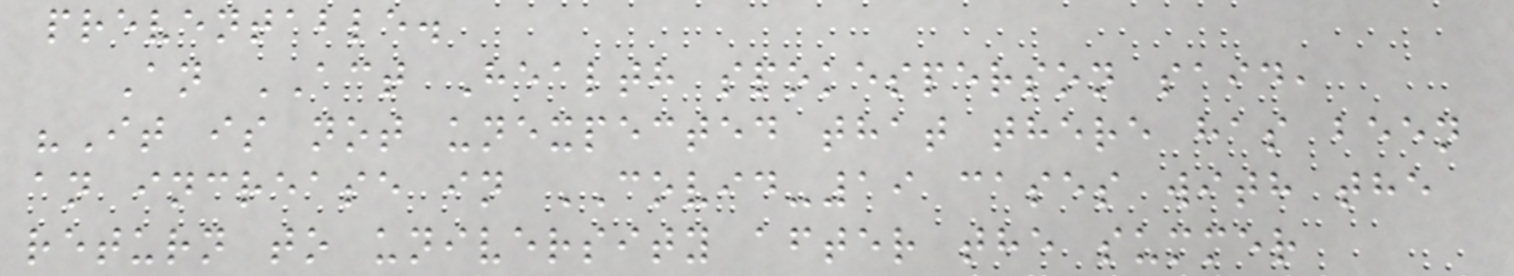preventable.
An ACT Health spokesperson said,
"It is not unexpected that there has been
an increase in COVID-19 cases with the
return to university after the summer
